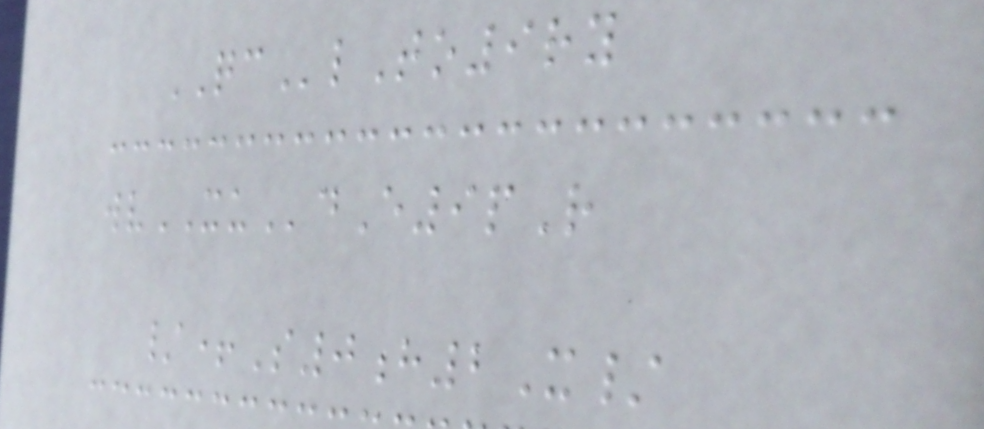QClTo9ry
wvXUdE9pR
/+S0h2X/
